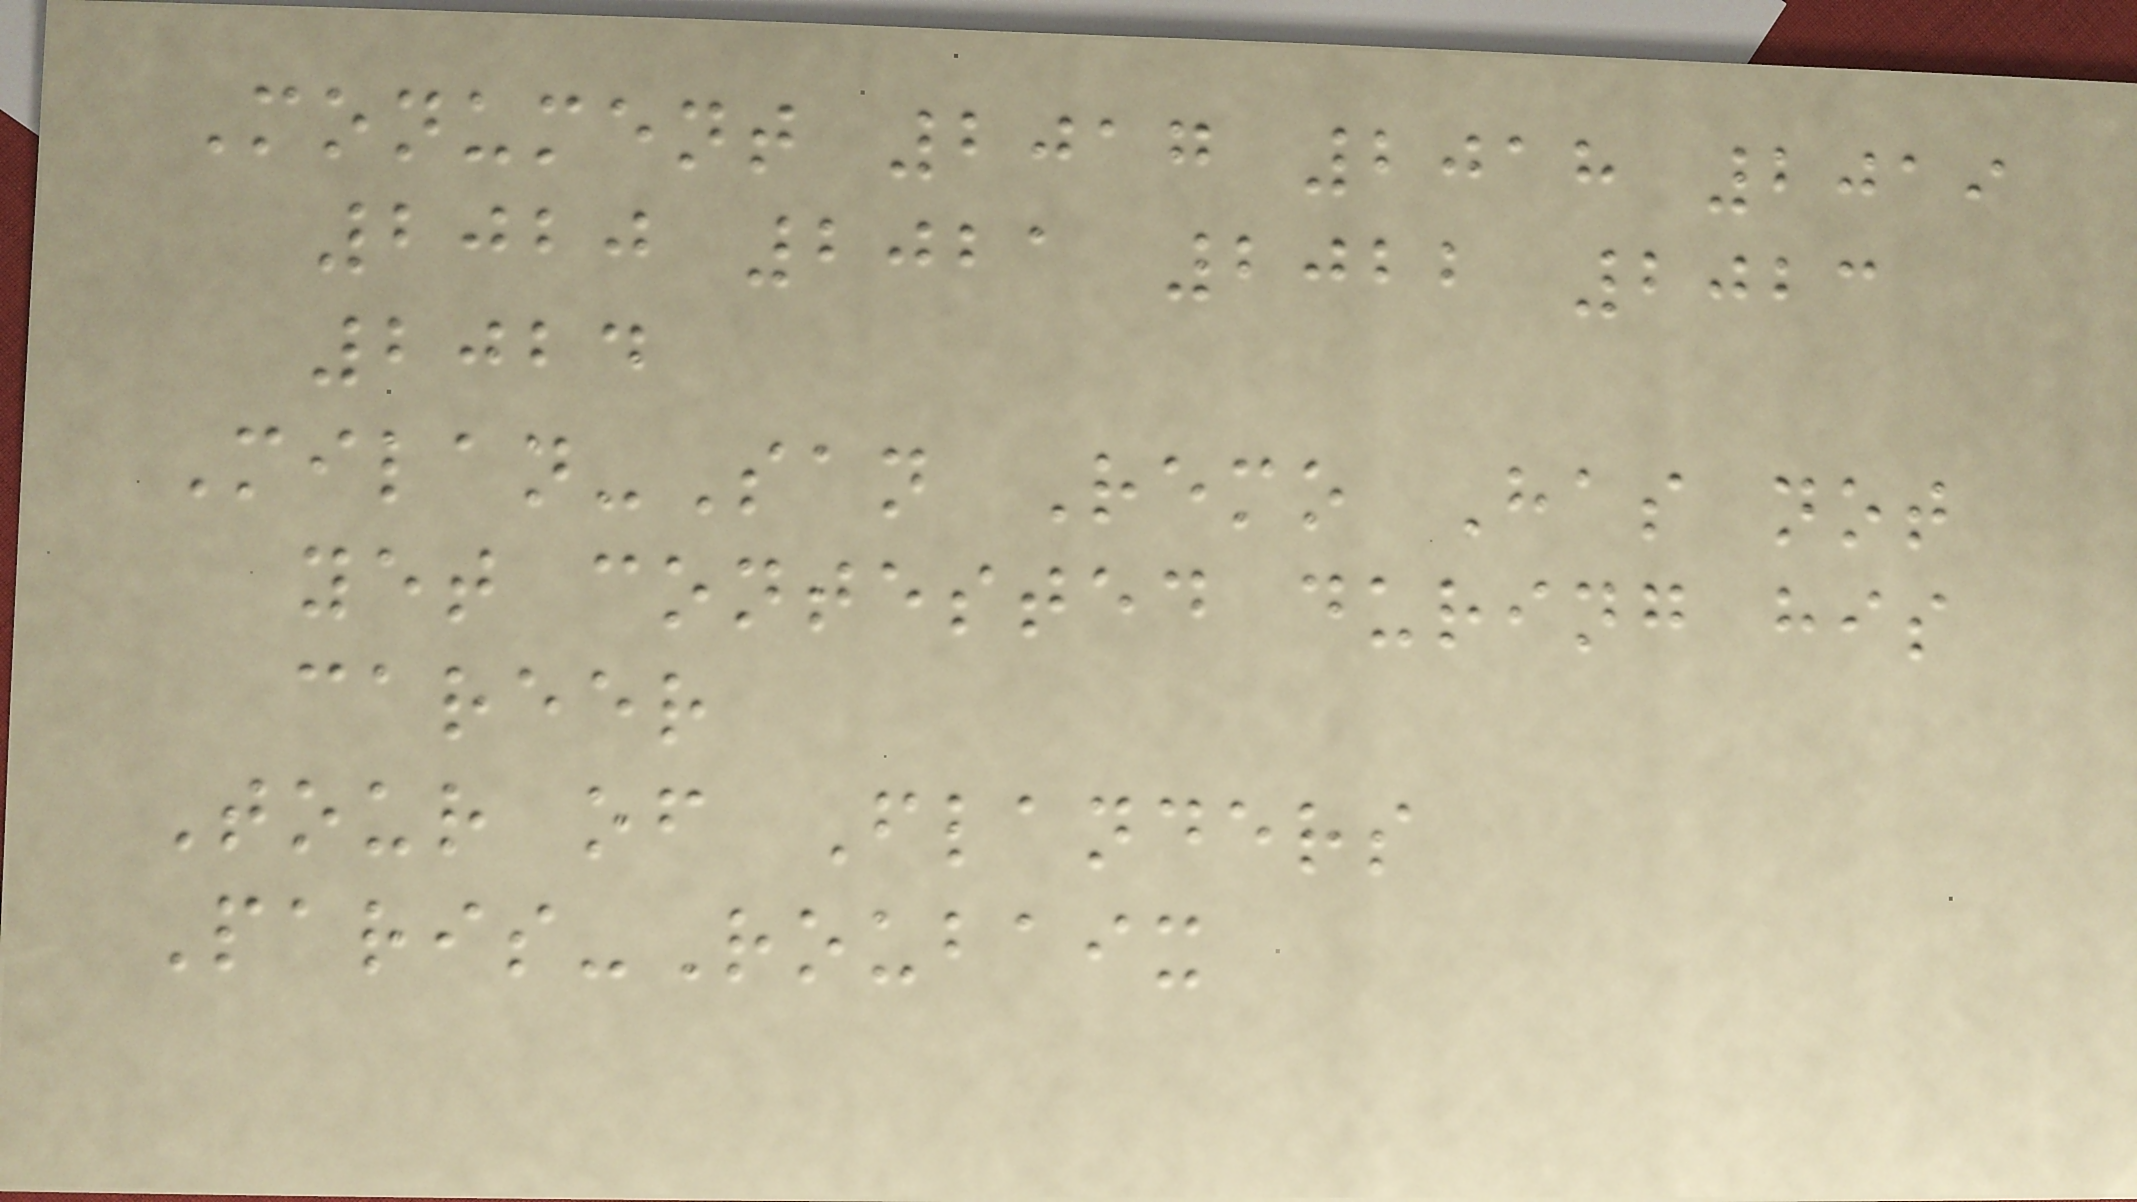Monument 2017 2018 2019
2020 2021 2022 2023
2024
Milan-San Remo Has not
yet contested during his
career
Tour of Flanders
Paris-Roubaix
